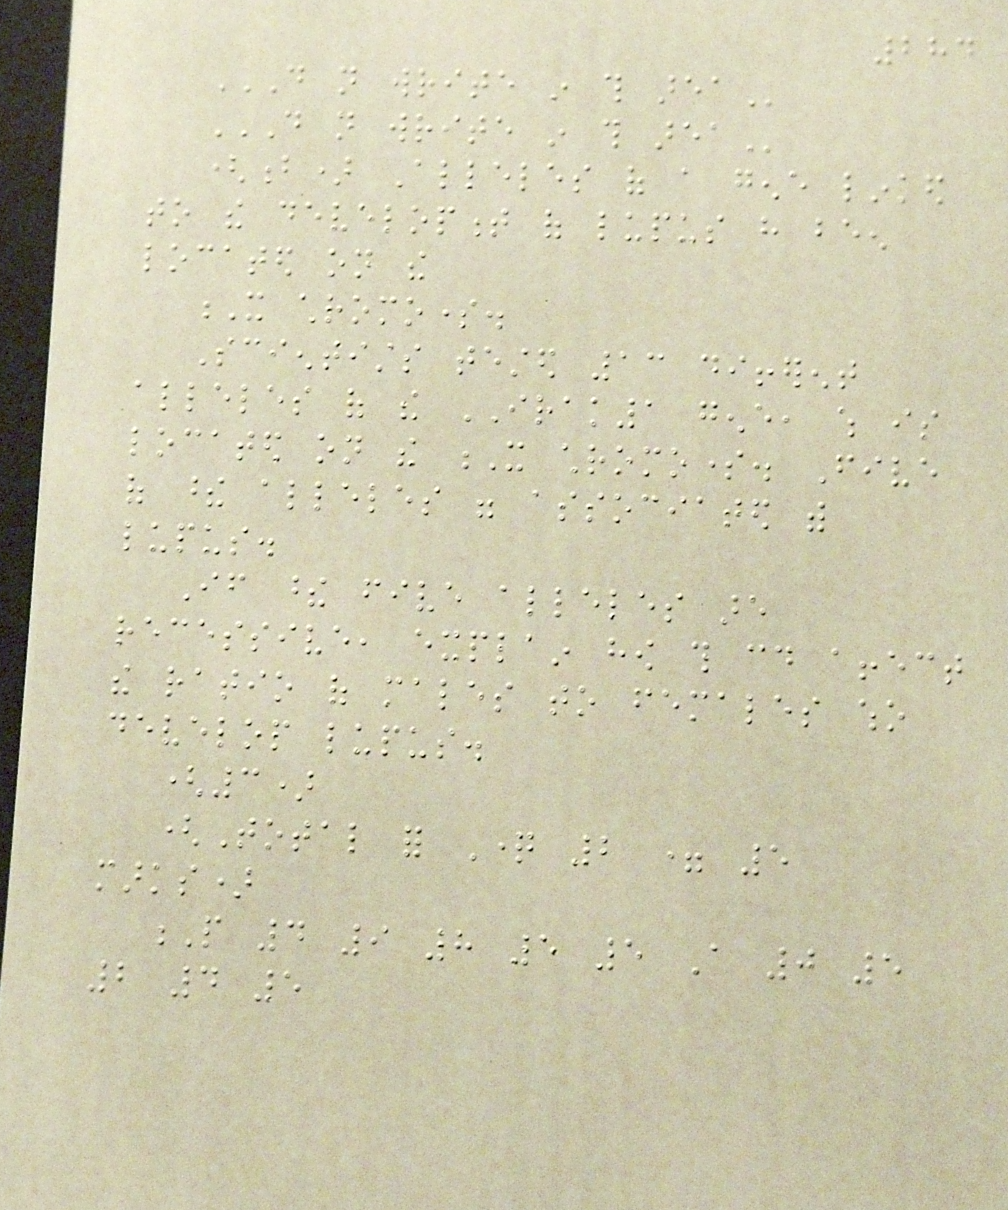284
DO NOT WRITE IN THIS AREA
DO NOT WRITE IN THIS AREA
(b) Alleles of a gene linked
to the development of lupus have been
located on the
X chromosome.
Scientists tested 13 different
alleles of the IRAK1 gene, which is
located on the X chromosome. Five
of these alleles were associated with
lupus.
If these five alleles are
recessive, explain how this could affect
the ratio of males to females who
develop lupus.
(3)
(Total for Question 2 = 5
marks)
P 4 9 8 5 5 A 0 5
2 4 5
